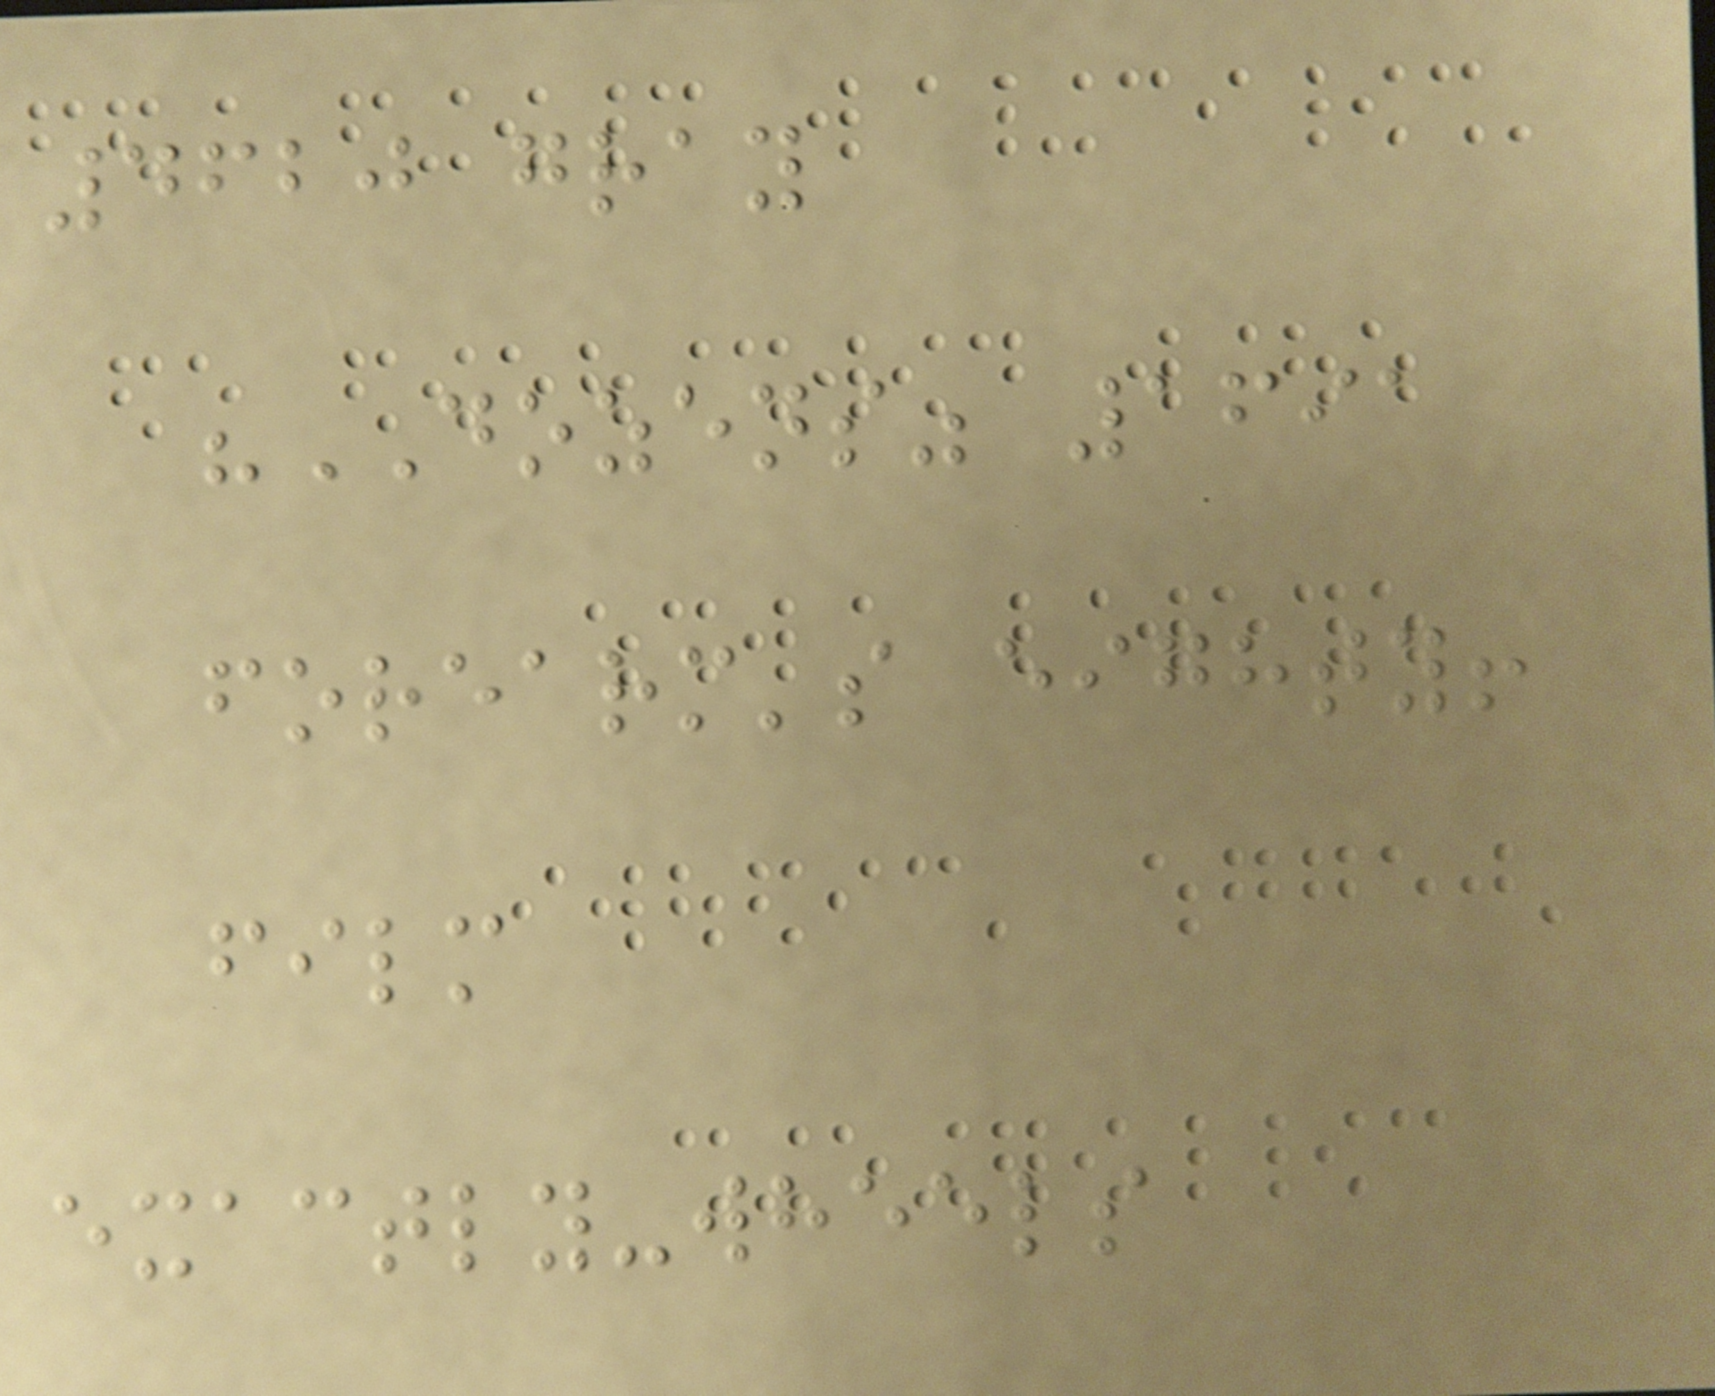4620 gray
"DOZENS" 1691
forearm's eighty!
film
exactly-wheels
